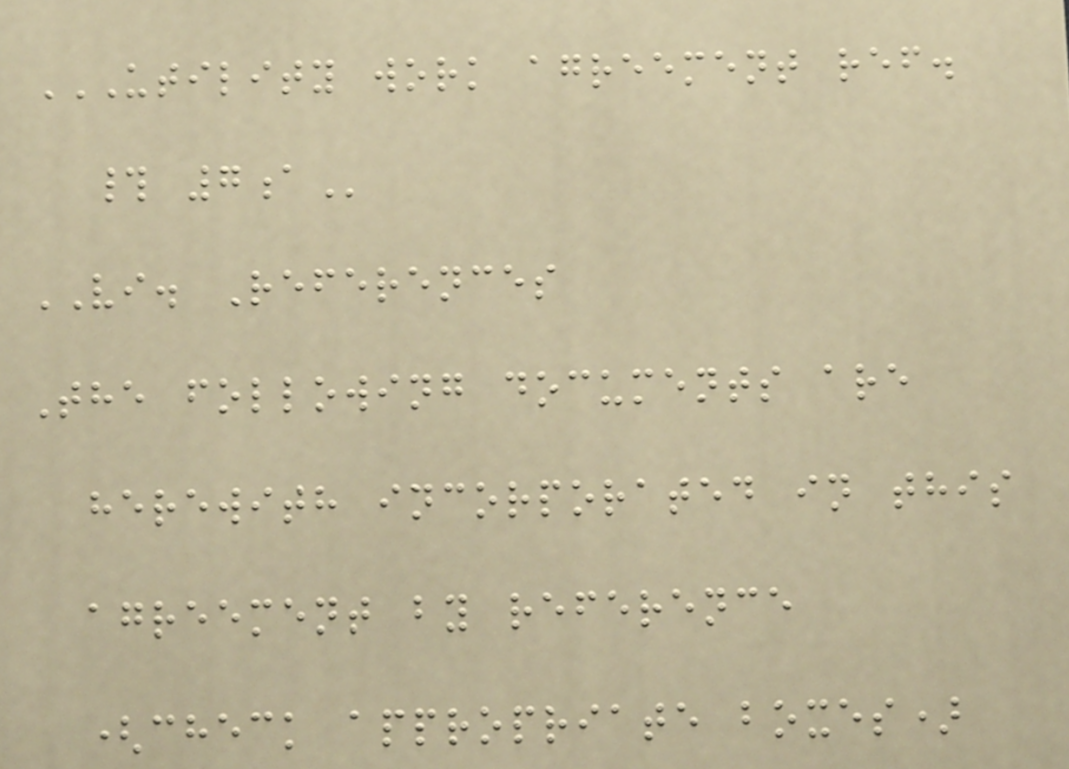UTILITY WORK AGREEMENT REF.
# 7A
VI. References
The following documents are
herewith incorporated in this
agreement by reference
(check appropriate boxes)
